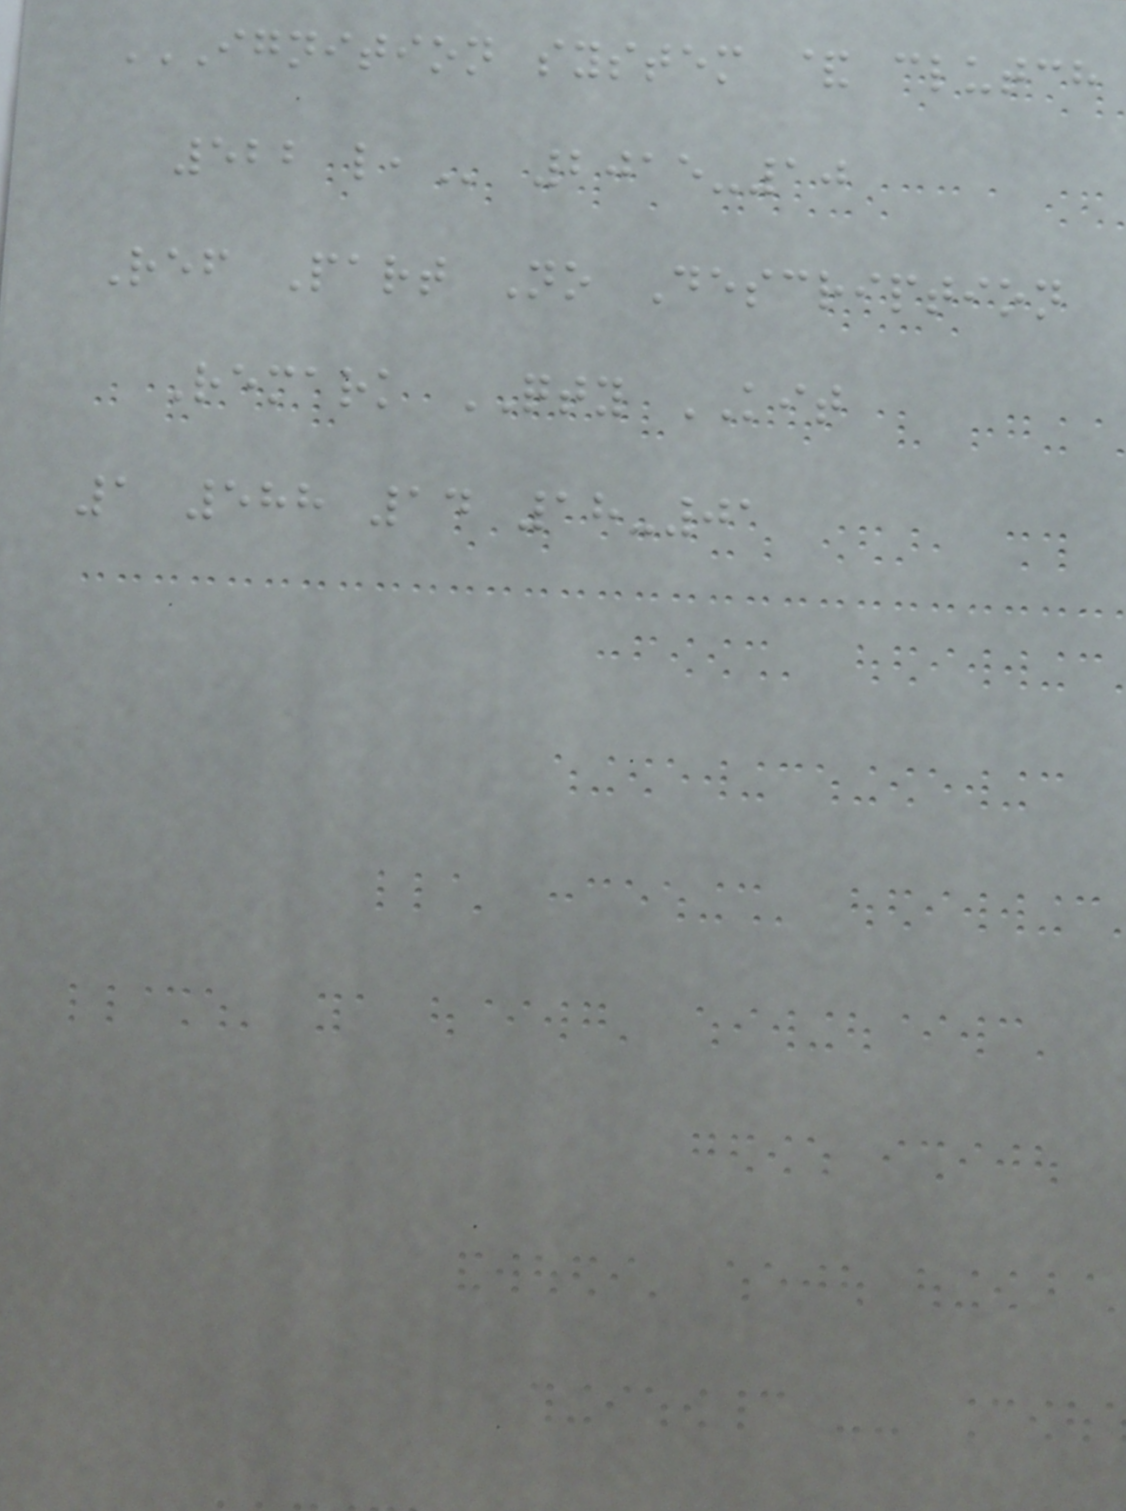IGNITION SYSTEM & CLUTCH
522 L, 2015-10
Ref Part No Description
Remark QTY KIT
1 588 14 18-01
